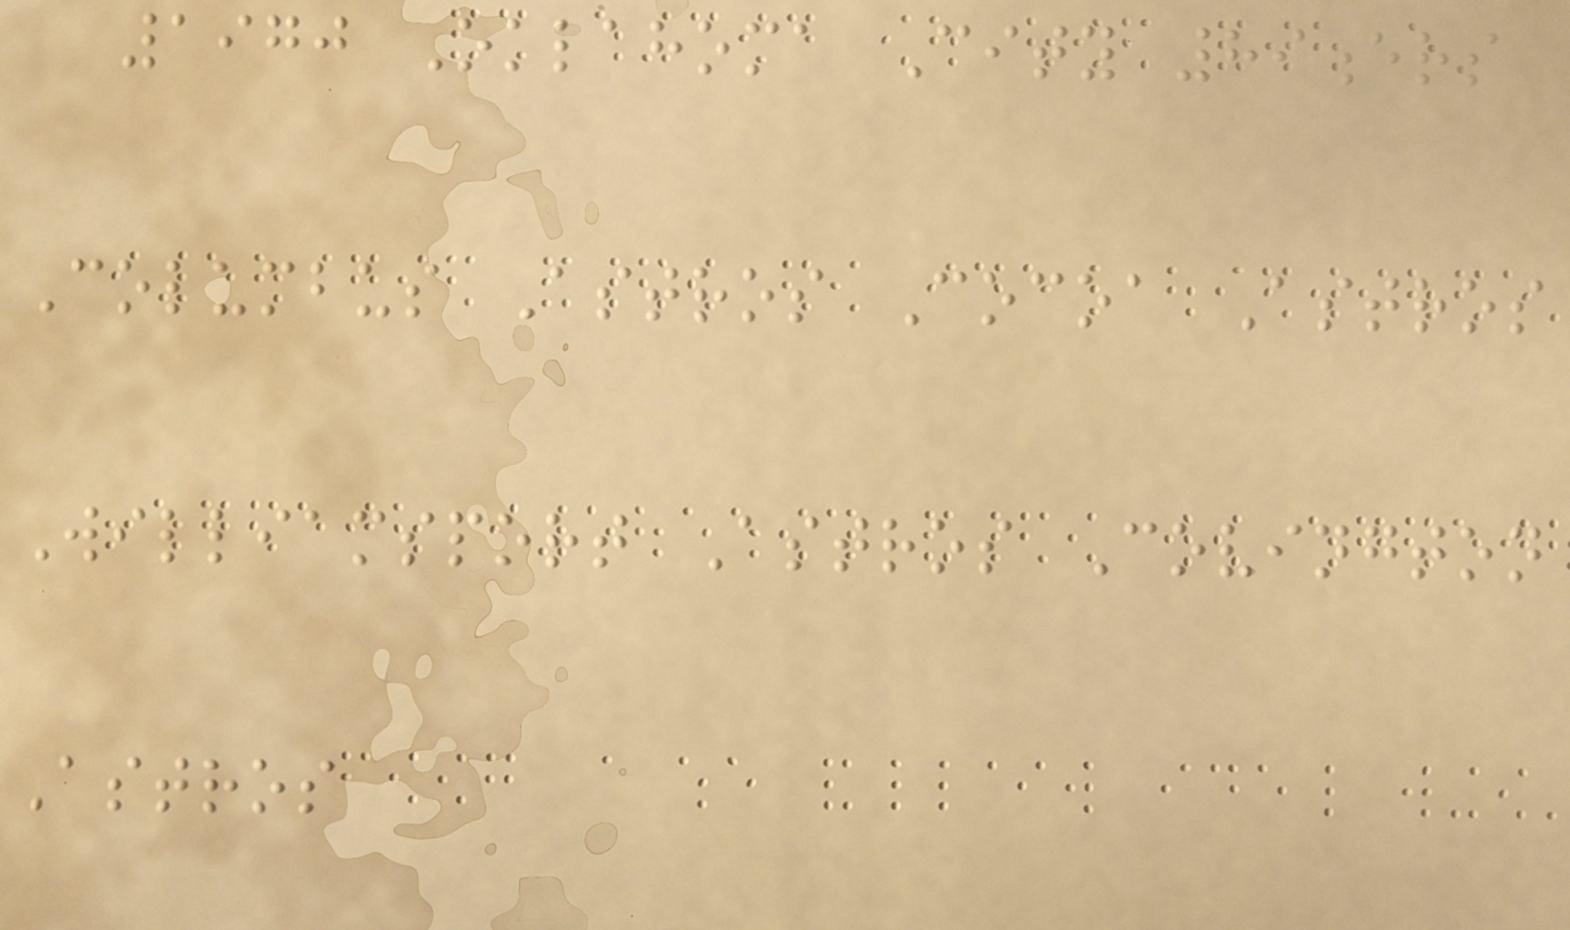1970 Oklahoma City 89ers
Columbus Astros Cocoa Astros
Williamsport Astros Covington
Astros
